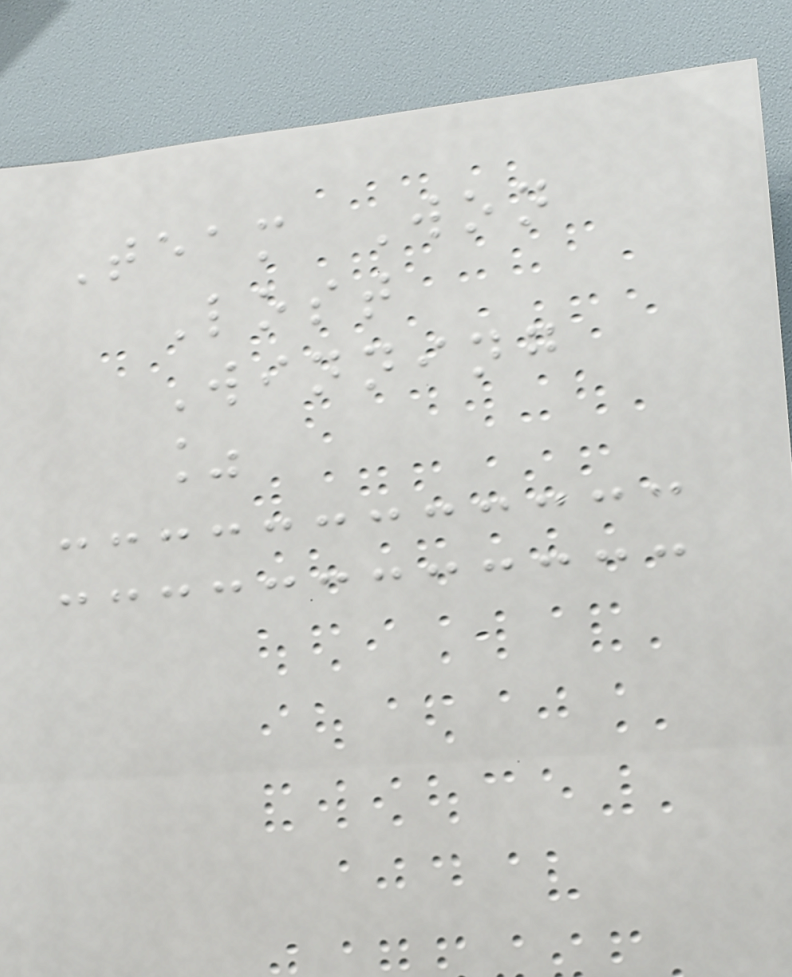Team Won
Lost
Winning
%
